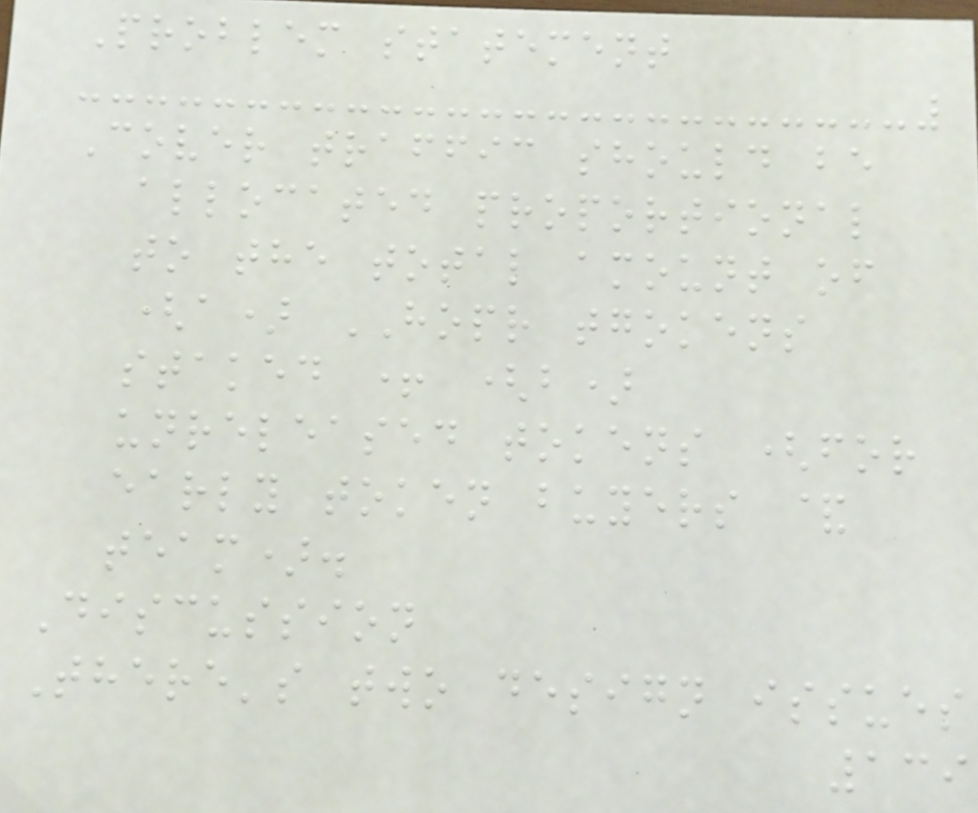Problem statement
Cover traffic should be
allocated proportional
to the total amount of
(a) HOPR tgokens
staked + (b)
unreleased tokens (for
early token buyers &
team).
Discussion
There's two design issues
139
